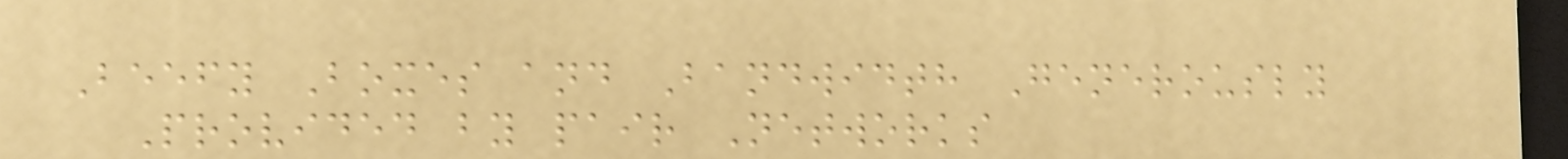Beefy Boxes and Bandwidth Generously
Provided by pair Networks
